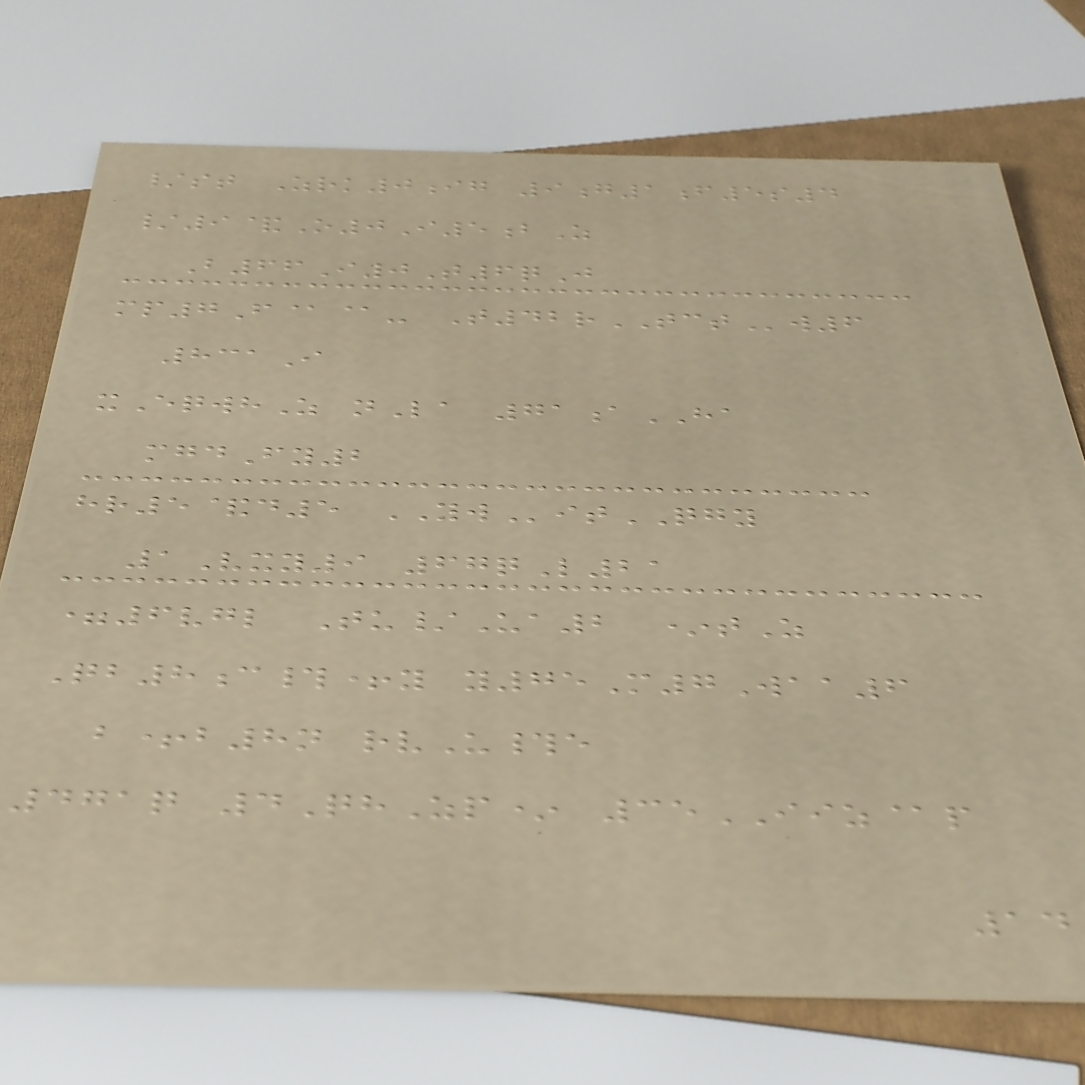/st Zrk0ig 9g1f5s4
/9&O0I5bZ
B66I0T6qJ
mp7F@@- T42rTCTw6
831I
xEqwhZ nLa 71aHA
mgdFy2
hr5&d5 YWitQGY
1Vxy9 67qL21
=6vgl Tu/Ua2 *tZ
Qb8c#+y y75M7Waa6
b+b8n rvU#e
471q 4QhZp* 35IIZ@p
14
